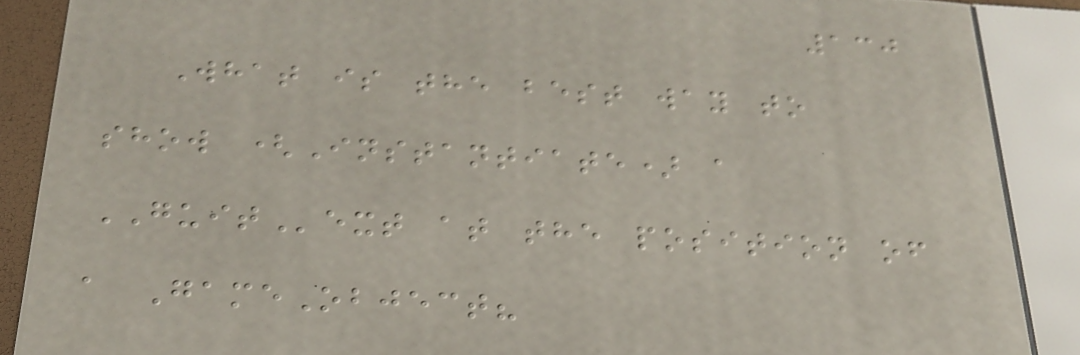130
What is the best way to
show (Instantiate) a
GUIText at the position of
a GameObject?
